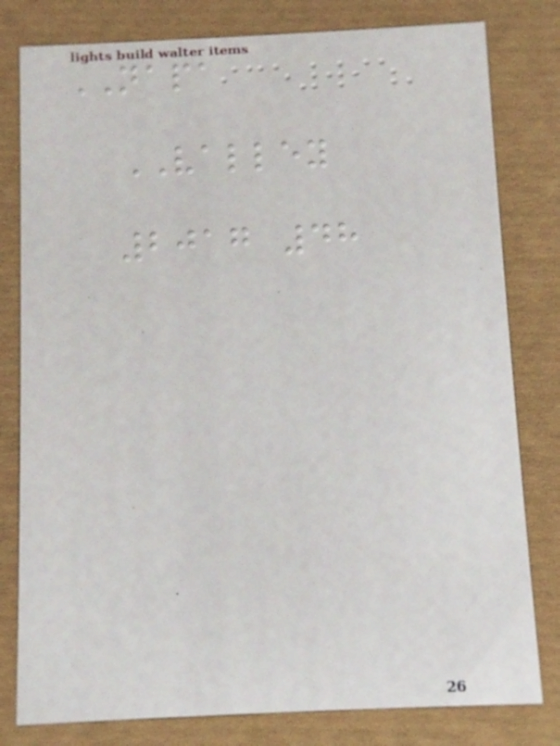NAPA
VALLEY
2017 48
